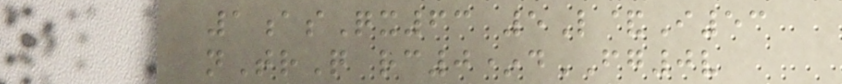1asQx63 5L&I53
nTrQ rc0*dFG0v
